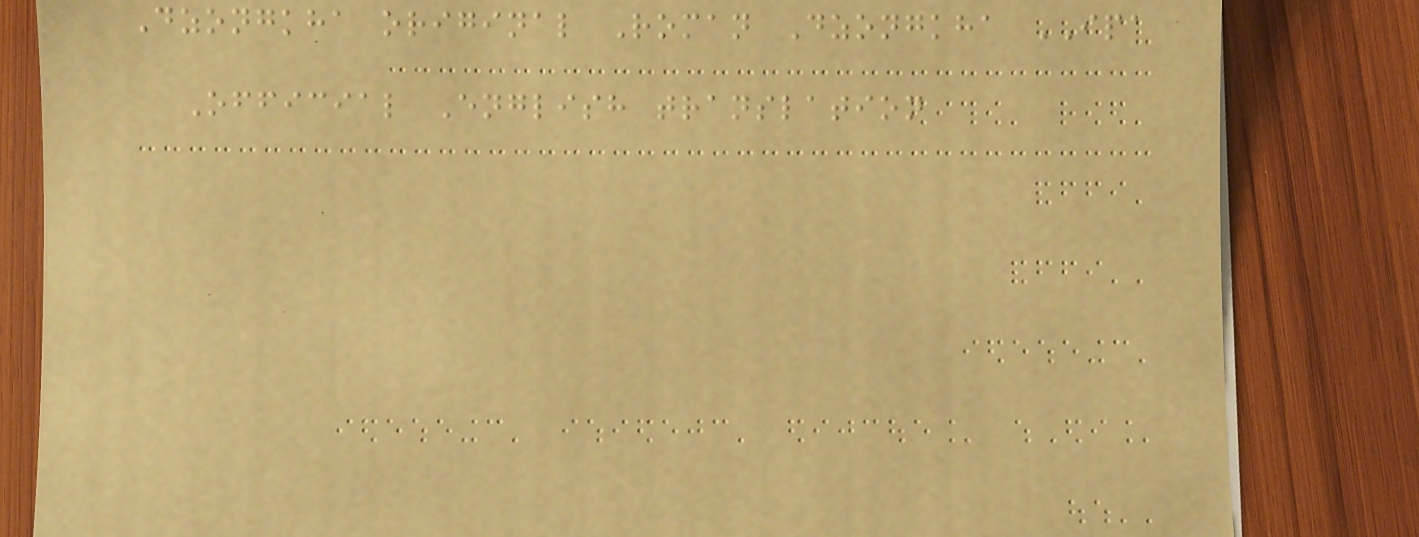Dzongkha original Roman Dzongkha IPA
Official English translation
